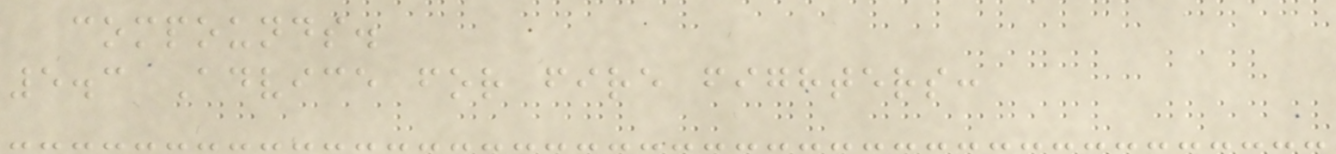compounds.
5.3 Advice for fire fighters:
